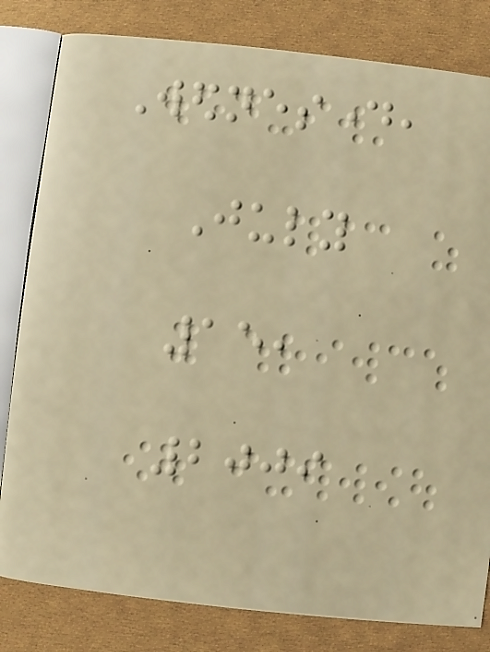Wednesday,
July
15,
2009
